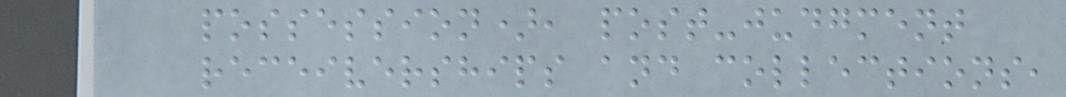possession), post-judgment
receiverships and collections,
